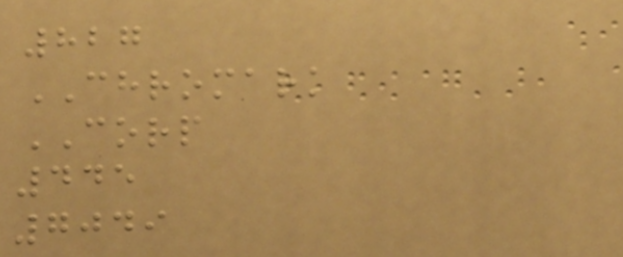827
CHROMARK
CORP
445
7049
